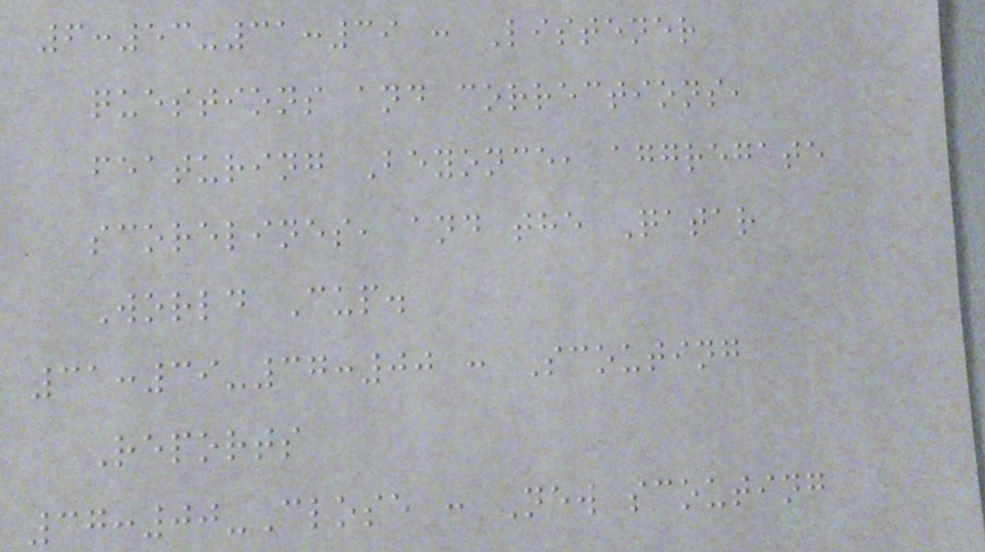6:53-31:39 : Listener
questions and corrections,
featuring Beyonce, aggregate
scorelines, and the Qatar
World Cup.
31:39-37:00 : Scouting
Reports
37:00-Close : New scouting
